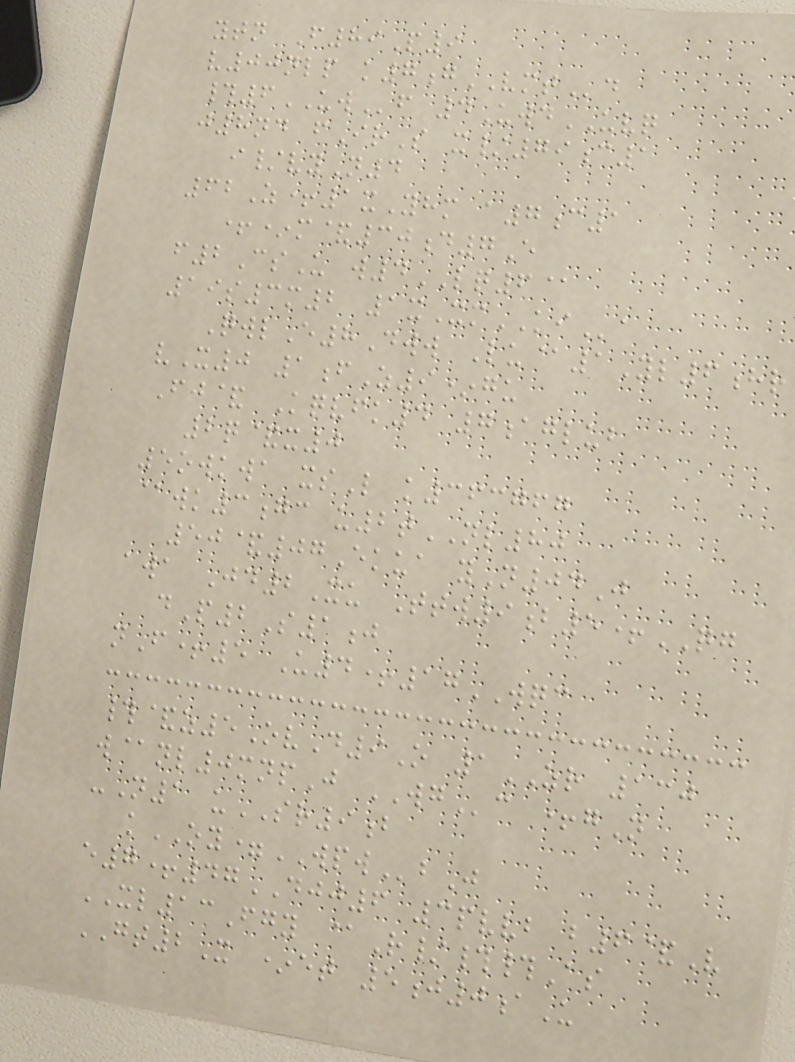ytn F89P9
v00nlp k7gVMTd
#6UWf 4UwdUVQ
j8nd fIrS x/79c1
i/vyN4
62Z+1xYhm a7c1
+*m&30d7E
f2CsU w4LQ6@
19s3m2 1xXmKIa
QwlE8Dww Lu@1Yl6hr
vX0 1fZ9*gu
Fj& Kqvfk4 7aglub
2q&x0
5owkwa xsL k363767
@wk3gc u2tNL80
50&07Ekua yN04J
awa Jd2Xu Ttw9b5+QG
dP2S1j
nF+5 U4+17WQC
#&z5OvD9O 1ZR 130
w@nl0mnpJ WGc +gN
-N1 uSR9b
kOY=WPWbJ
e7+47DJJ6 3pvvb b6&V
XL13Fgy @R/##As
GT2X *et 5j0aU
